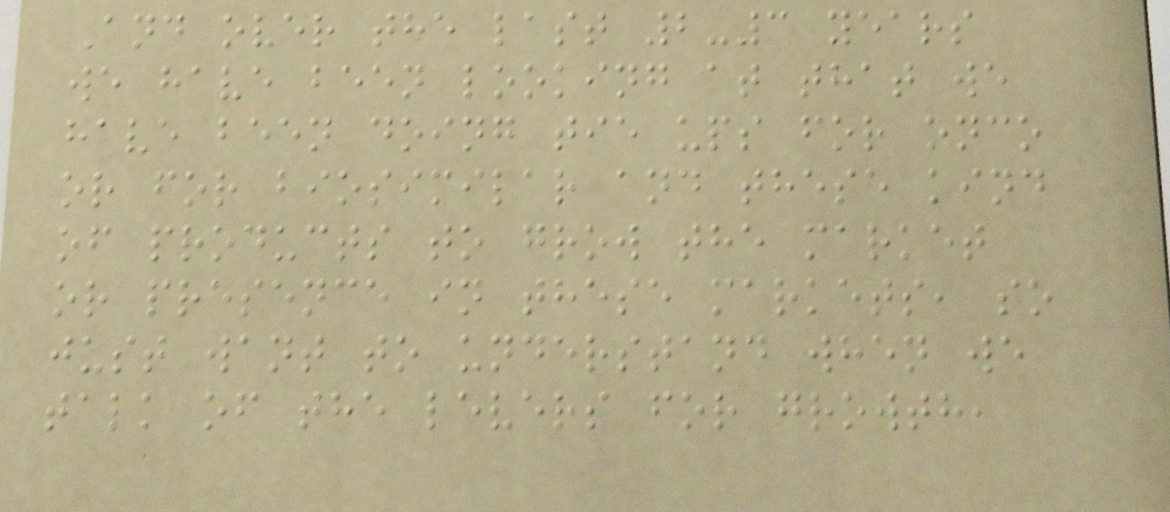And over the last 2-3 years
we have been looking at that we
have been doing tie ups for onco
or for biosimilar and these kind
of products to grow the market
or presence in these markets, so
just want to understand when we
talk of the levers for growth,
